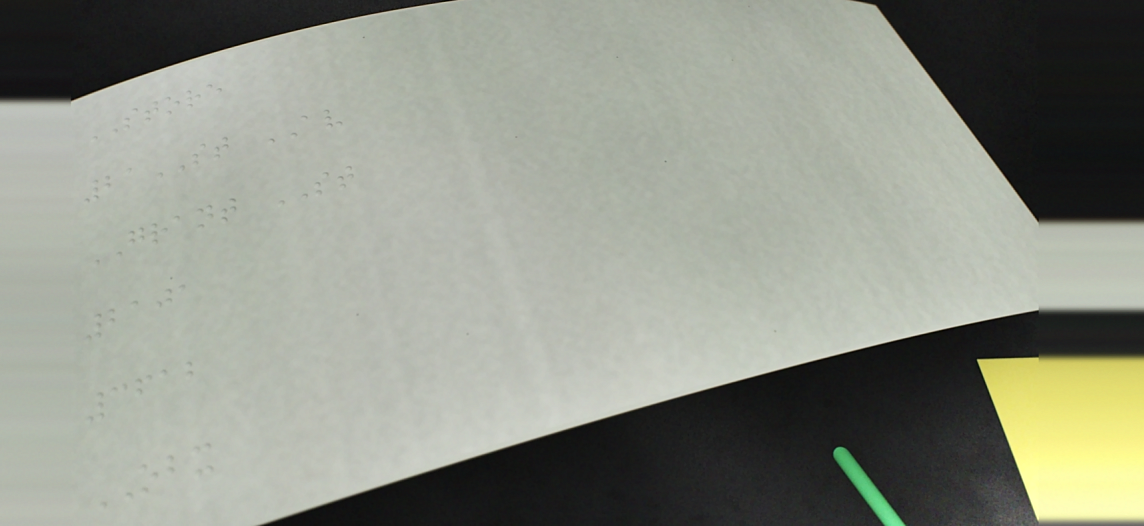STORE
21ST AV
GRANT ST
2101
3612
OBX
